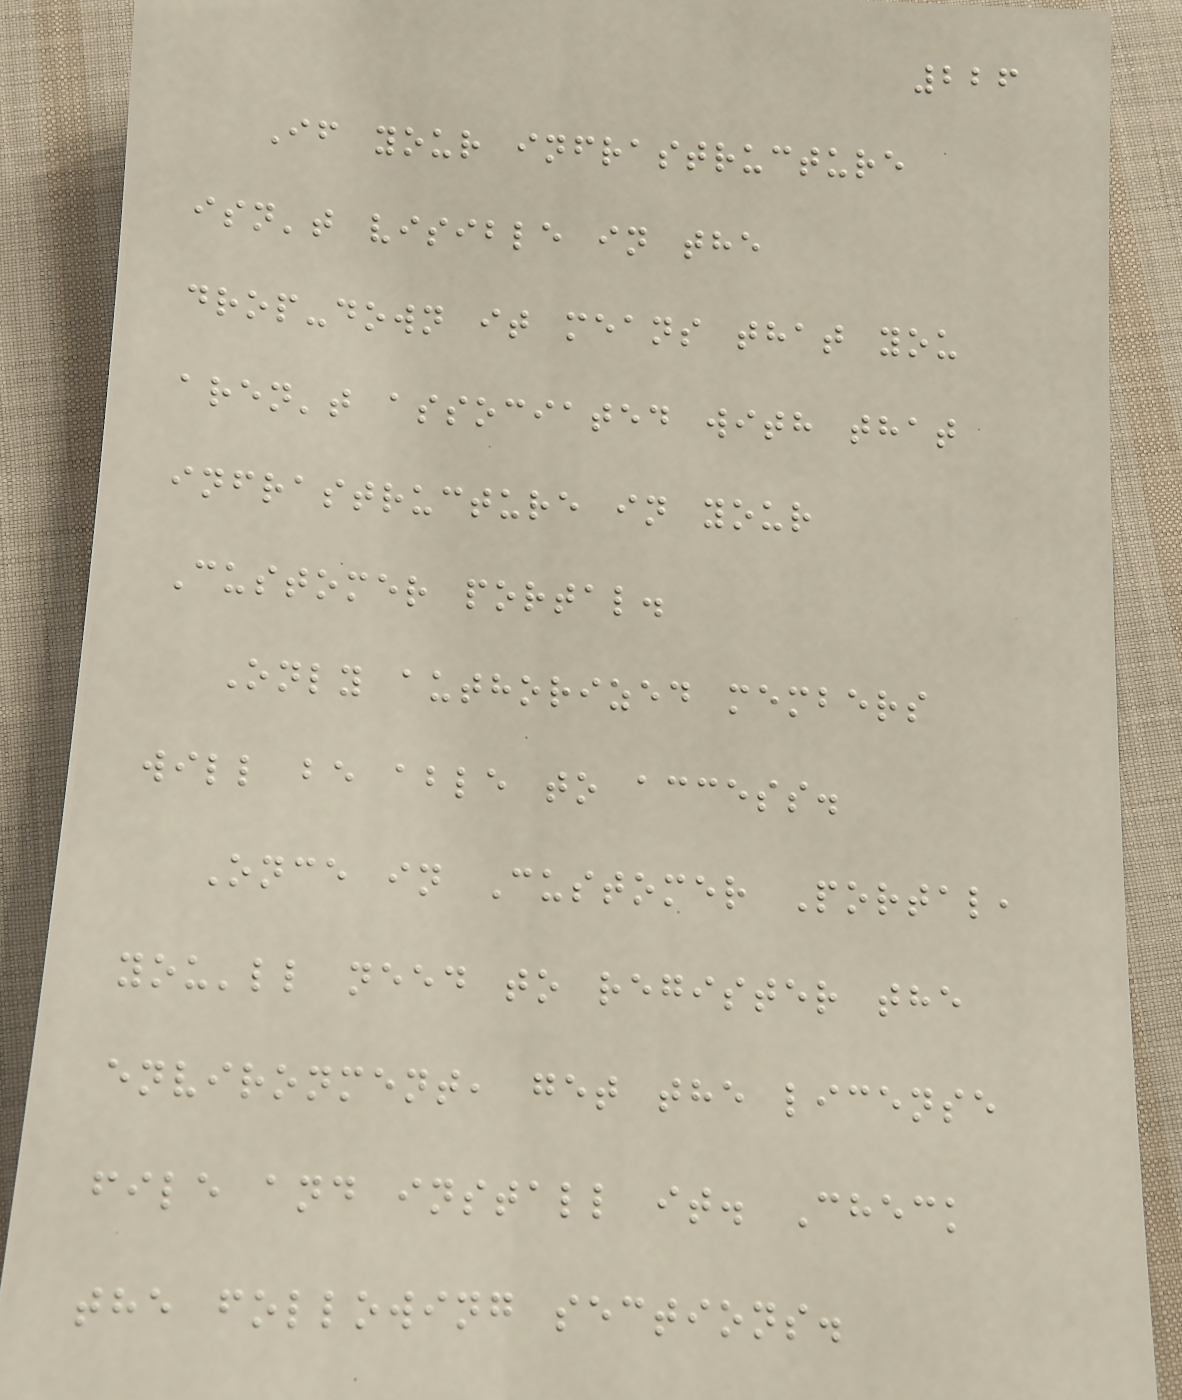226
If your infrastructure
isn't visible in the
drop-down it means that you
aren't associated with that
infrastructure in your
Customer portal.
Only authorized members
will be able to access.
Once in Customer Portal,
you'll need to register the
environment, get the license
file and install it. Check
the following sections.
